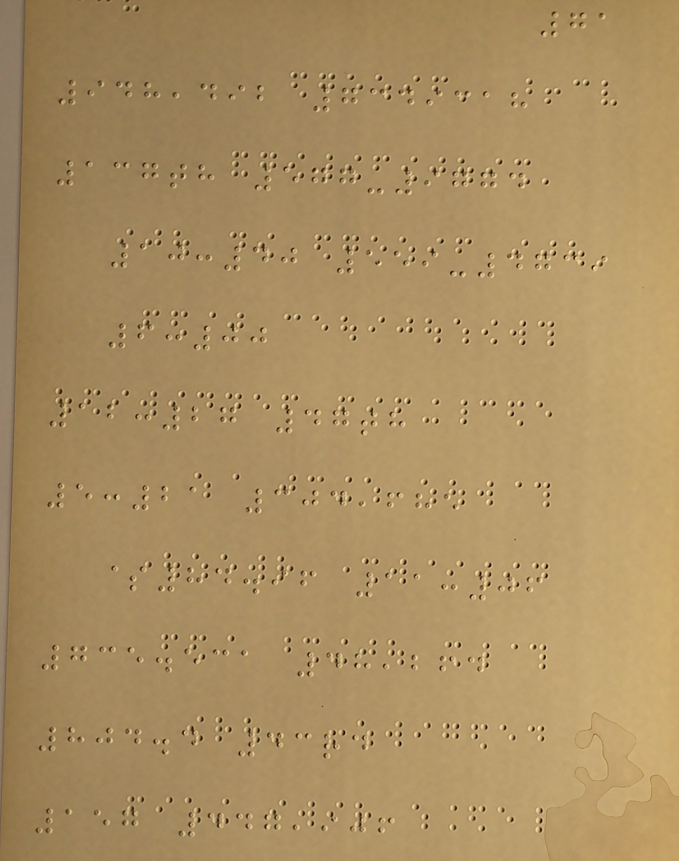71
948,492 7349318
137th 577-9774
10:40 559-4739
6:00
12:27 47th
5:21 304,685
$84.96 11:06
735.531 48,264
804.4 43rd
157 447,906
